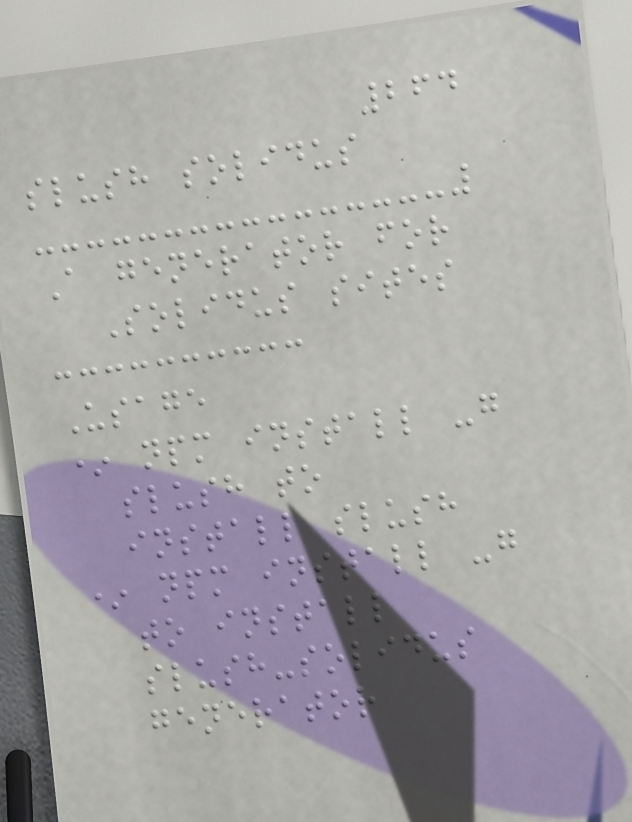264
slush solidus
A generator for
Solidus sites
Usage
* npm install -g
slush to
install slush
* npm install -g
to install
slush-solidus
generator
